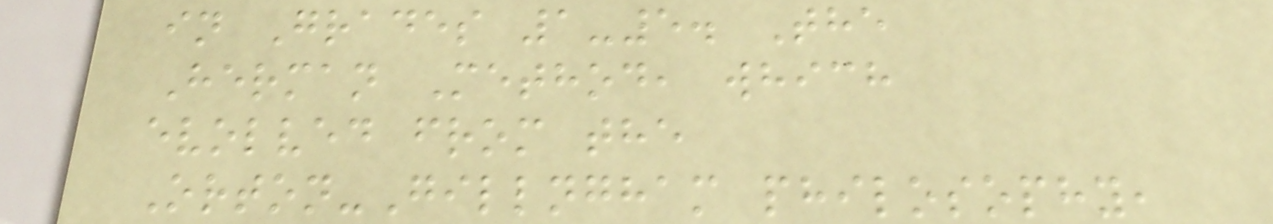in Grades 1-5. The
Herman Method, which
evolved from the
Orton-Gillngham philosophy,
